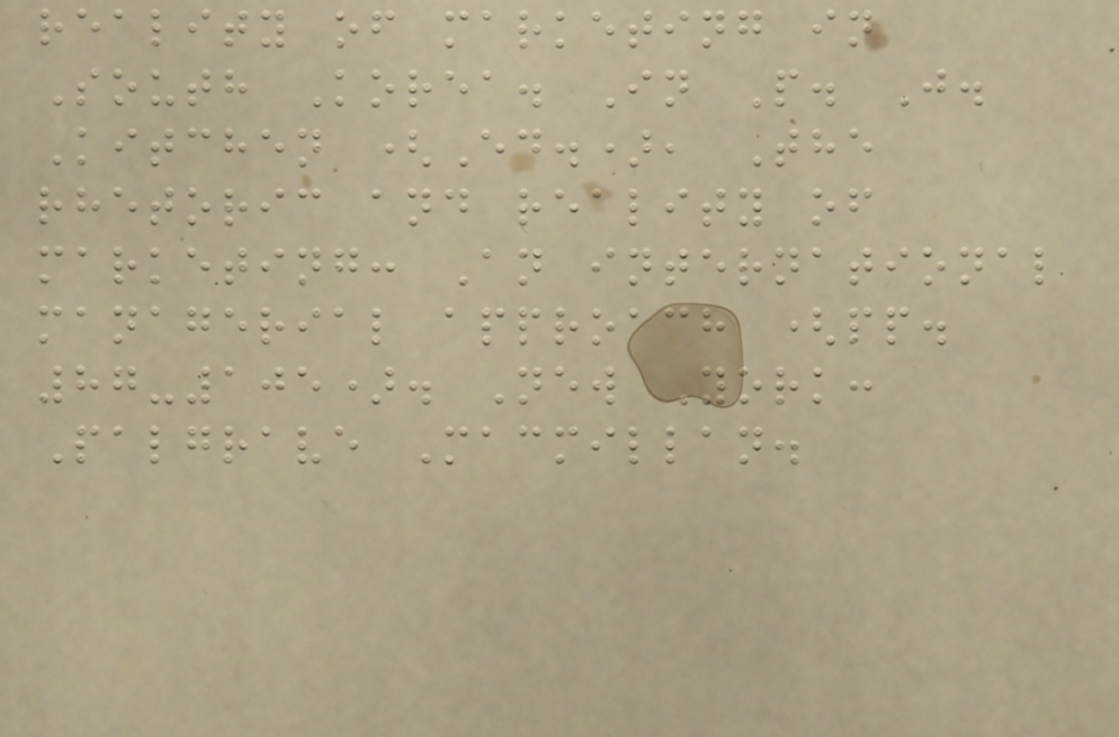reality of marketing in
South Korea. In P. J.
Kitchen (Ed.), The
rhetoric and reality of
marketing: An international
managerial approach (pp.
87-105). New York:
Palgrave Macmillan.
